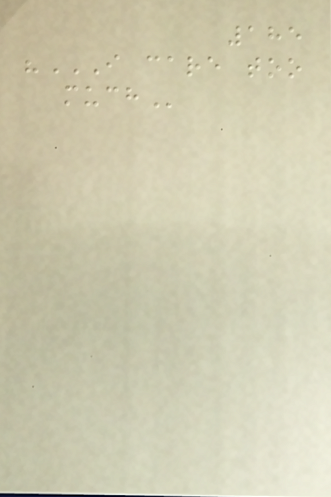185
"I CARE TOO
MUCH
